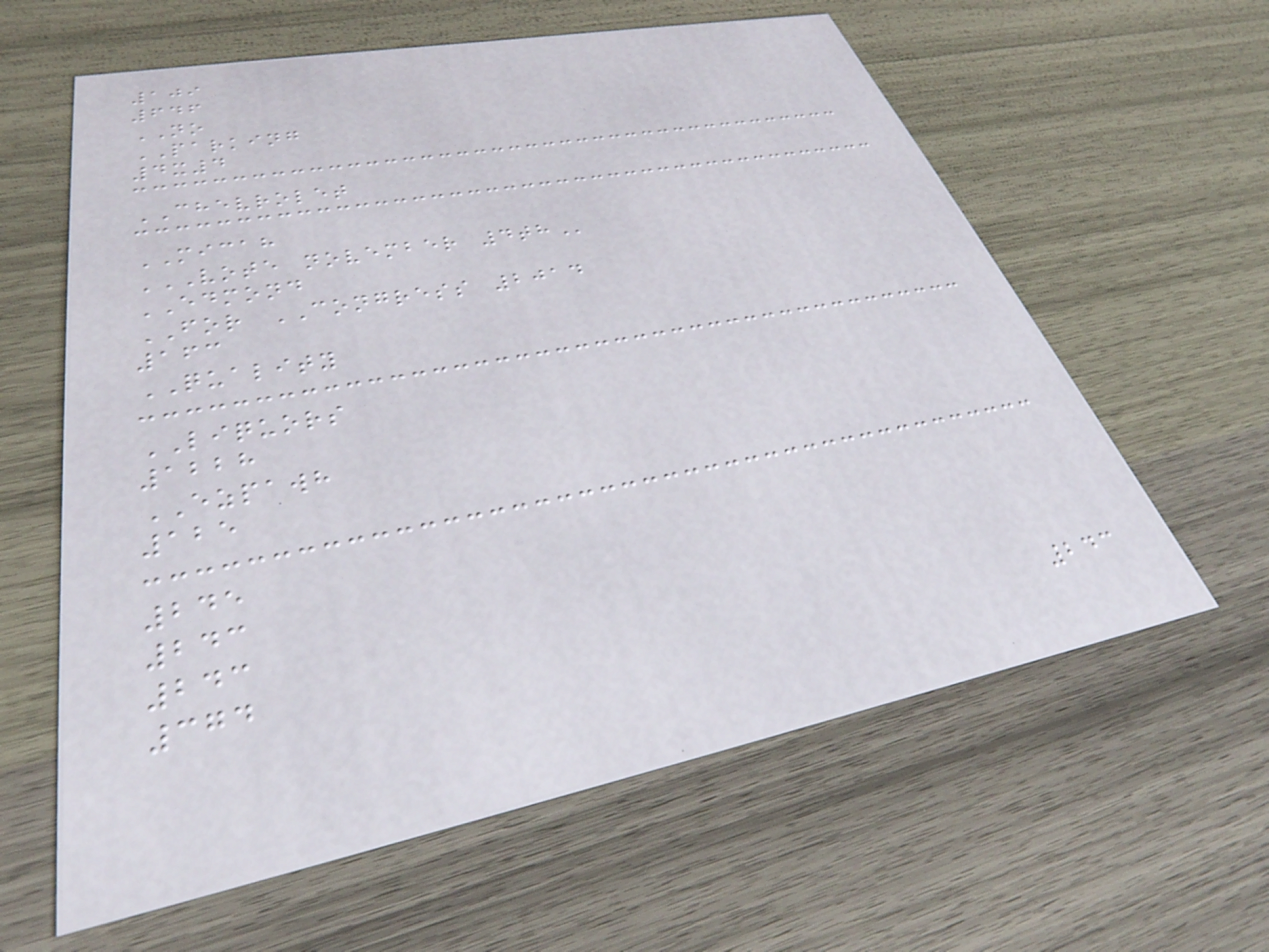109
646
NO
PARKING
4x4
CHEVROLET
MICAH
VOTE NOVEMBER 4TH
EDMOND
FOR CONGRESS 2014
163
QUALITY
LIQUORS
1228
EZPAWH
125
245
243
243
374
243
